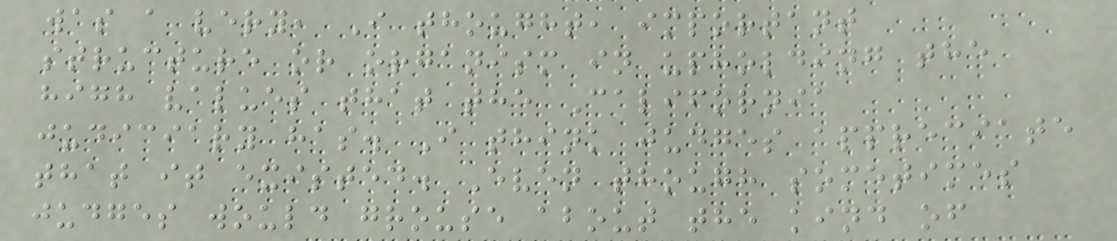was a very, I thought, important
structure or organism in upholding the
high values that the California
judiciary has. I think judges appreciate
that it existed. Even though sometimes
judges would grouse about the kind of
